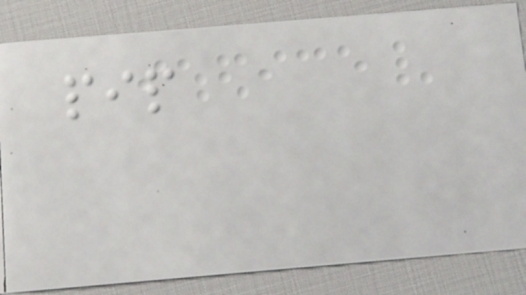pip
